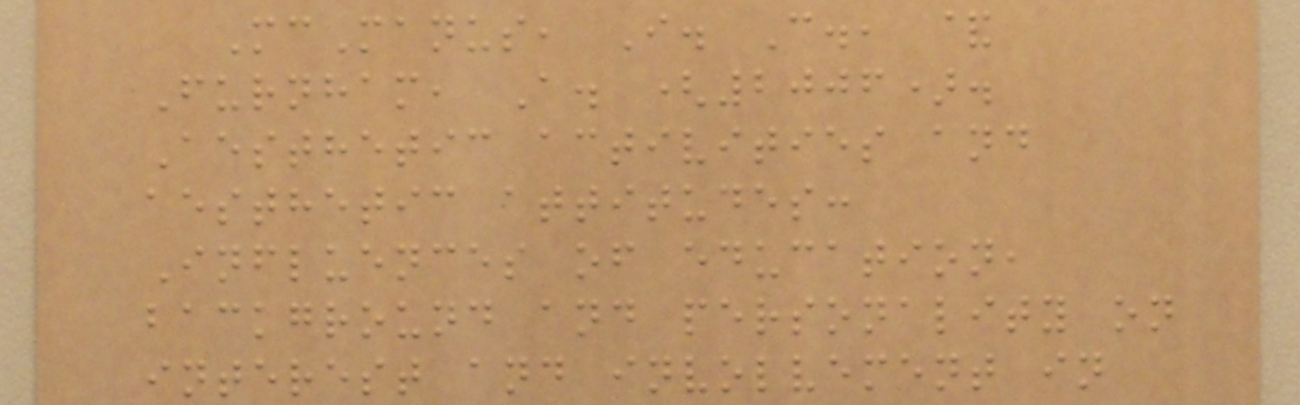McManus, I. C., &
Furnham, A. (2006).
Aesthetic activities and
aesthetic attitudes:
Influences of education,
background and personality on
interest and involvement in
